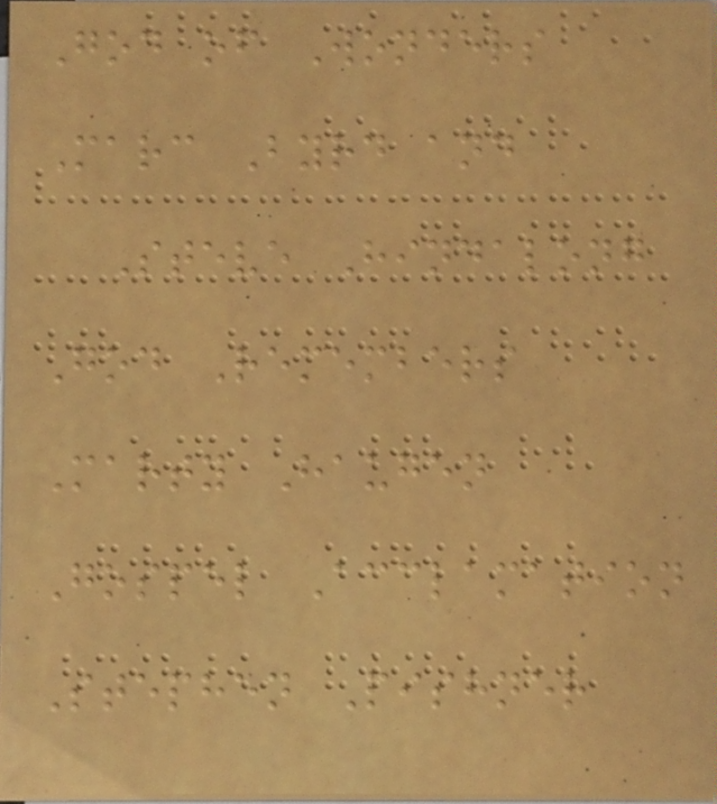God of Wonders
Marc Byrd and
Steve Hindalong
God Remembers
Marty Haugen
Gospel Acclamation
Stephen Pishner
